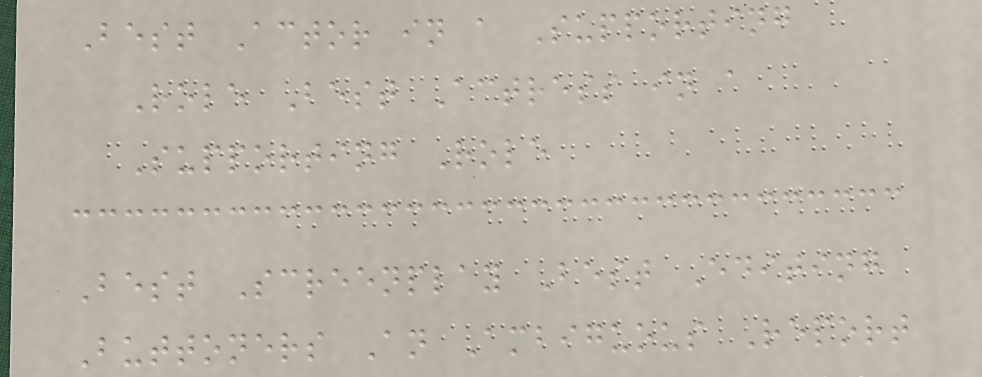Best Actor in a Supporting
Role Best Actress in a
Supporting Role
Best Screenplay Best Editing
Buttoners An Ambiguous Report
